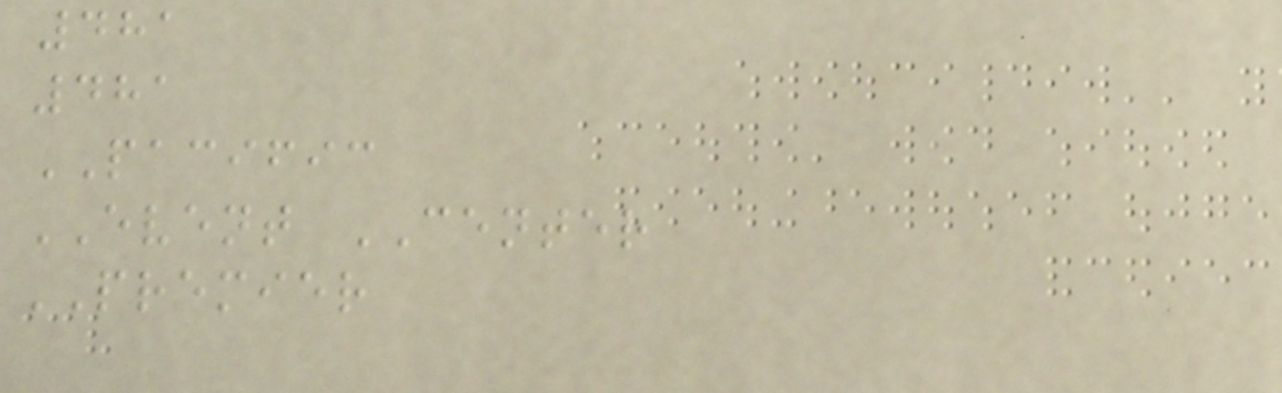481
481
PACIFIC
EVENT CENTER
PREMIER
